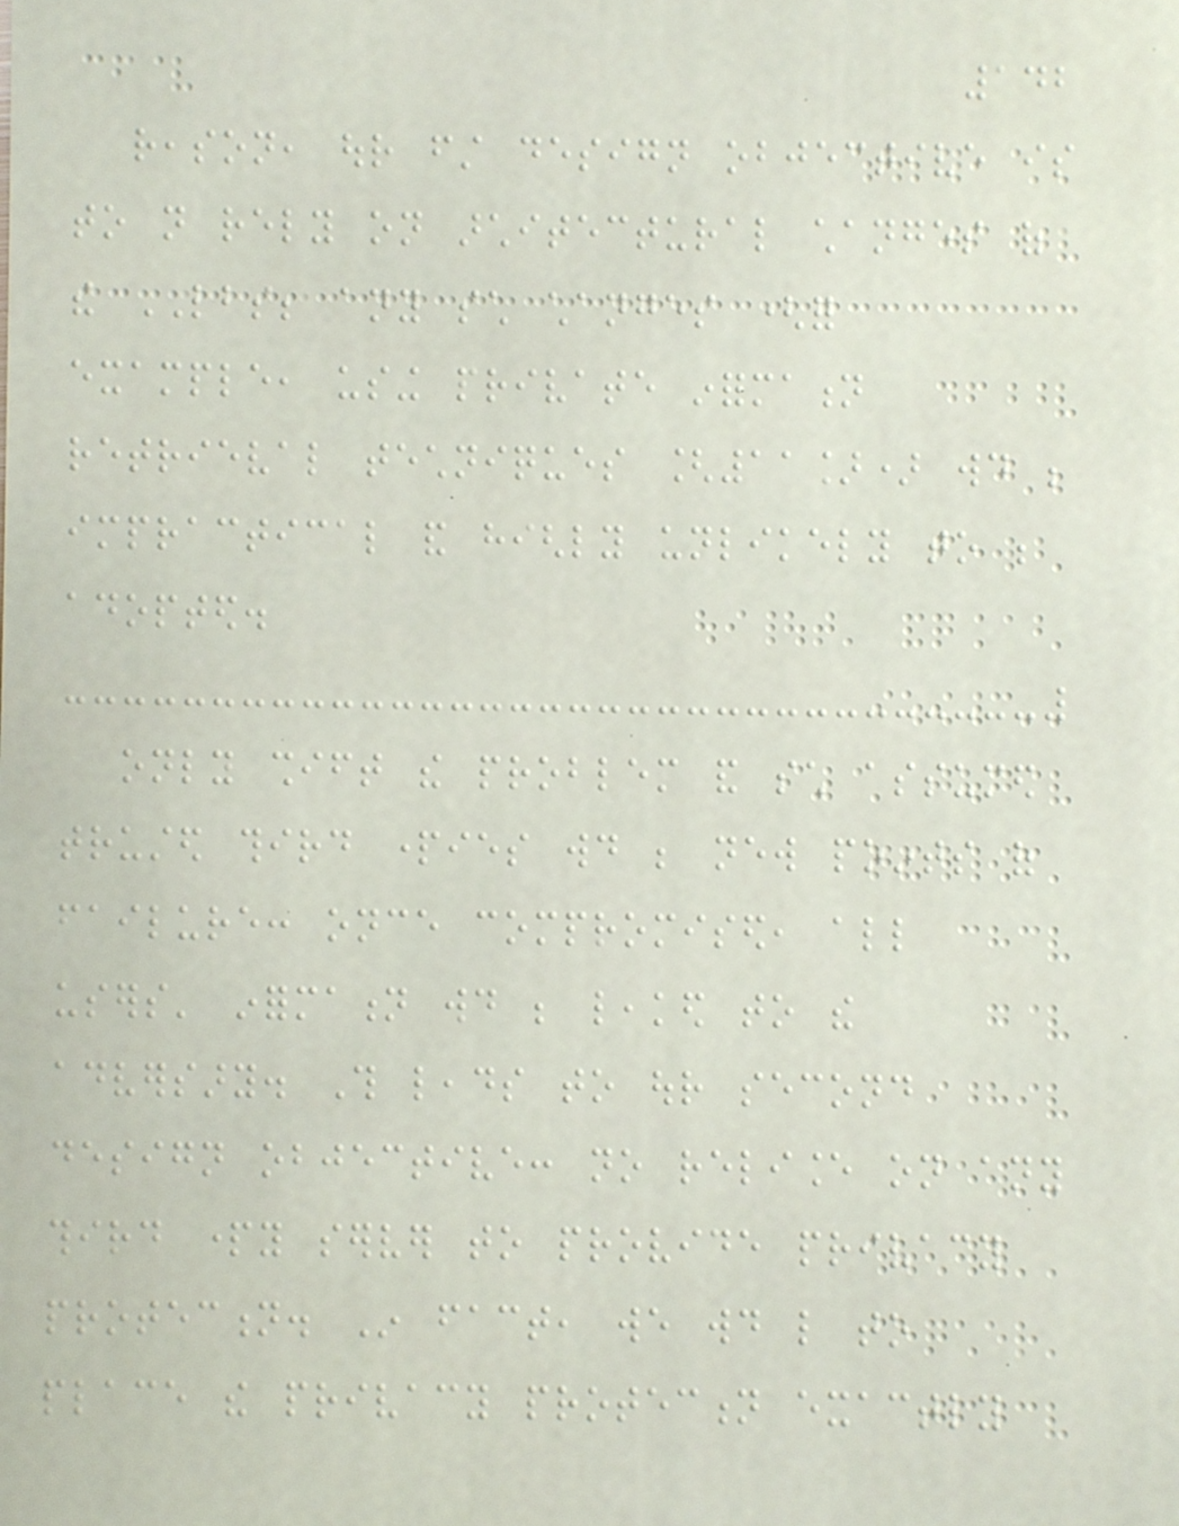142
reason, our first design objective is
to not rely on architectural changes of
the LBS; any such changes (for
example, using private information
retrieval techniques [11]) would be
impractical and highly unlikely to be
adopted.
only shift the problem and such assumed
trusted third parties would be new points of
failure: once compromised, all
users' information would be leaked to the
adversary. This leads to our second
design objective: no reliance on any
third party server to provide privacy
protection. In fact, we would like to
place the privacy protection exactly
